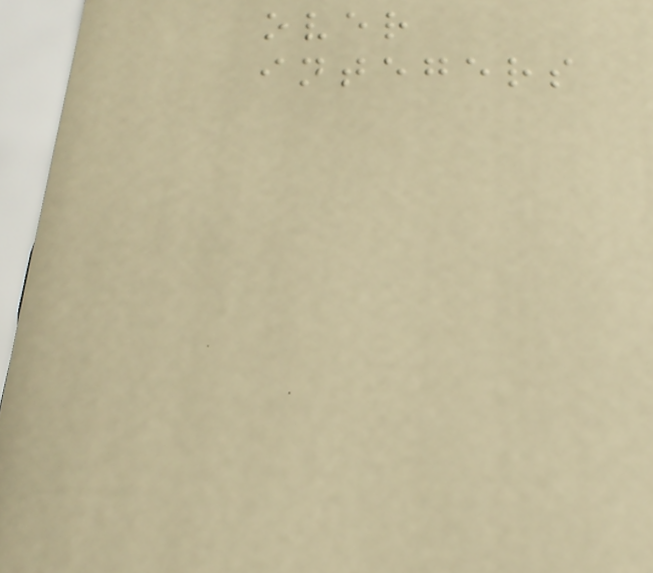over
integers
